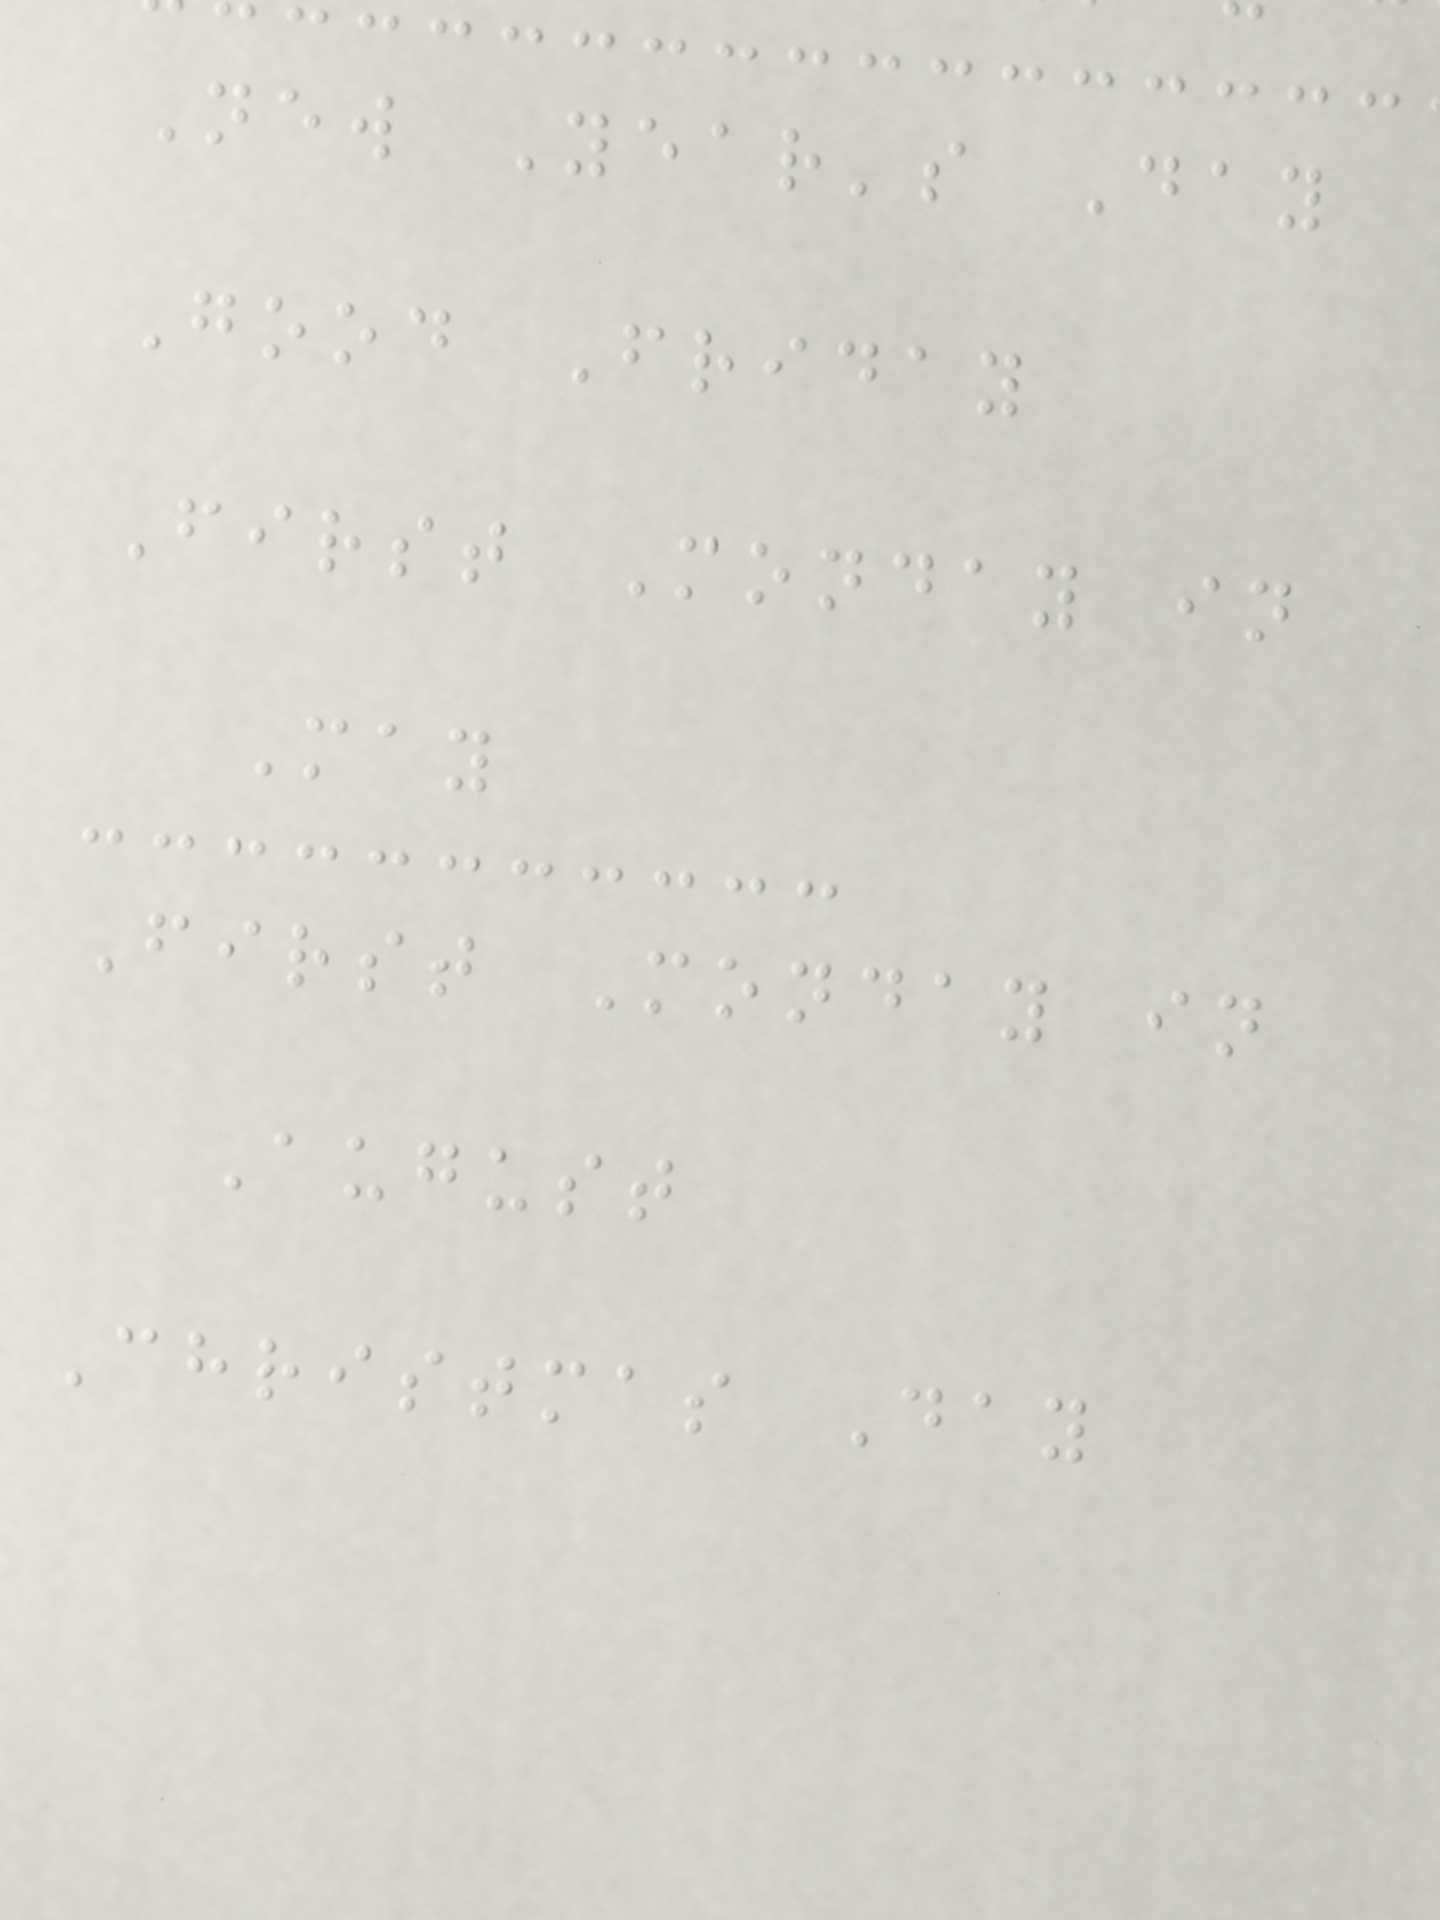New Year's Day
Good Friday
First Monday in
May
First Monday in
August
Christmas Day
